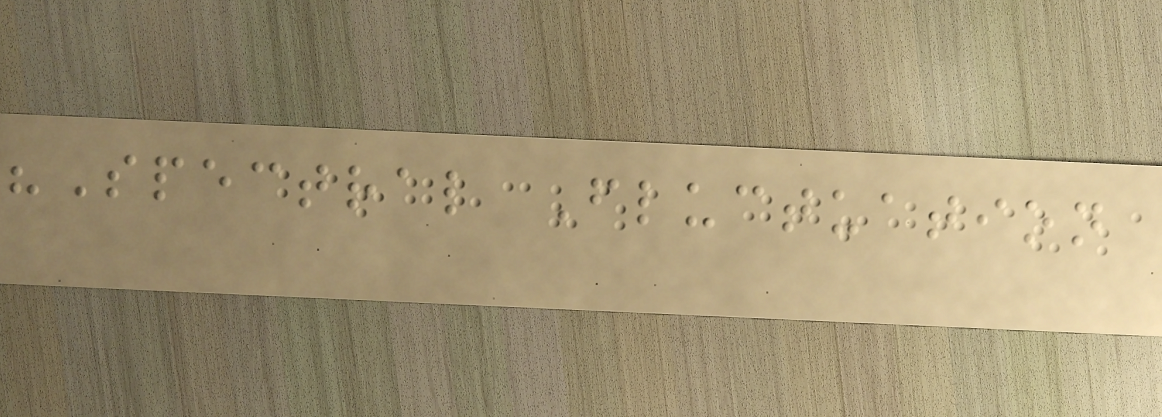"Spectral Fluctuation
